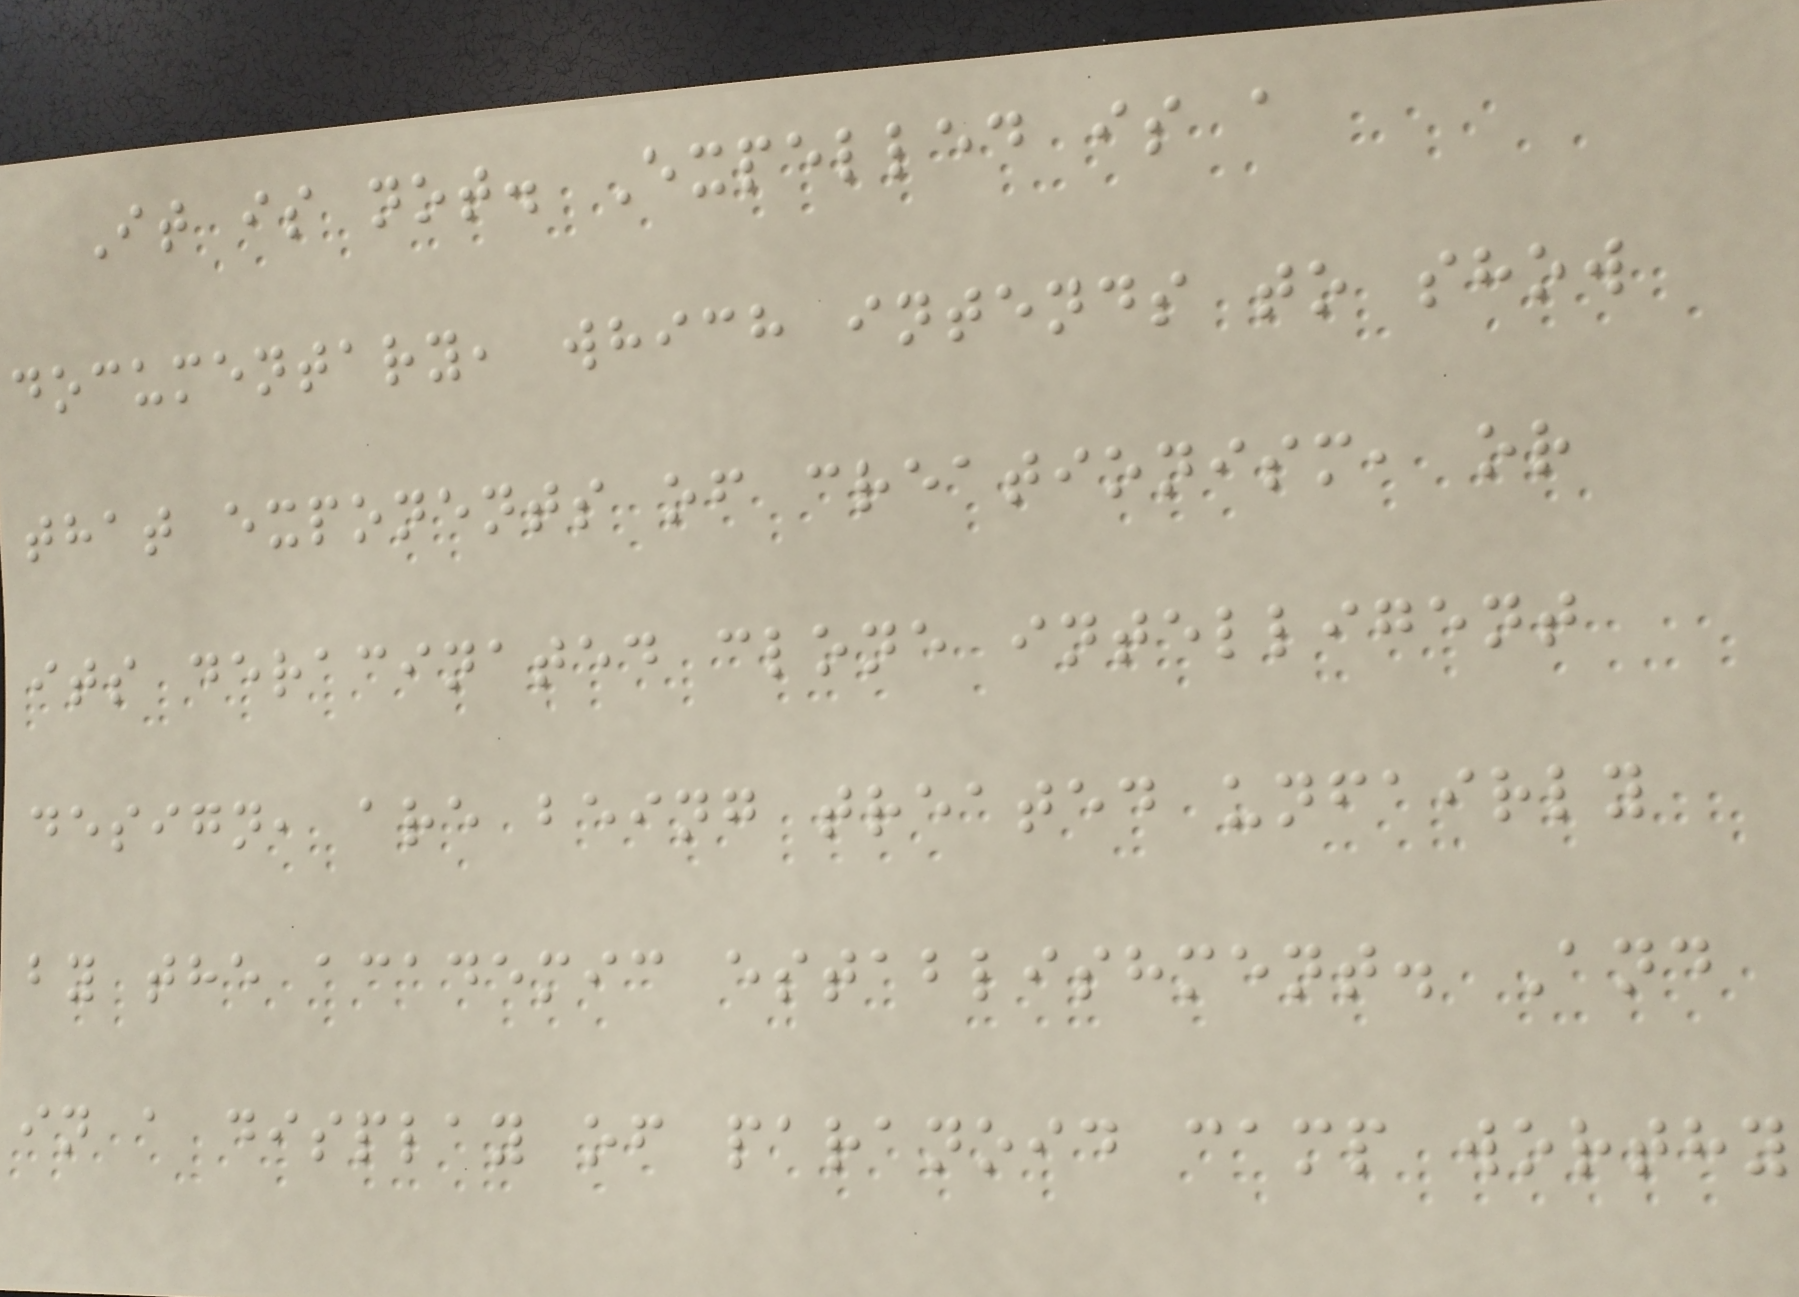It is not. Expelled is a
documentary, which intends to show
that exponents of creationism, or
its deracinated clone intelligent
design, are being treated unfairly
by the academic establishment. And
in a display of paranoid camp worthy
